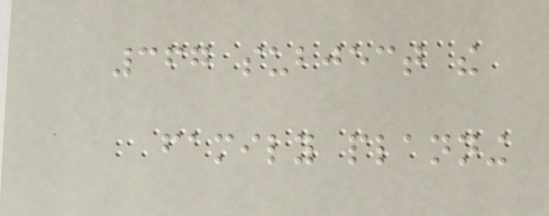367 subject the
family planning
